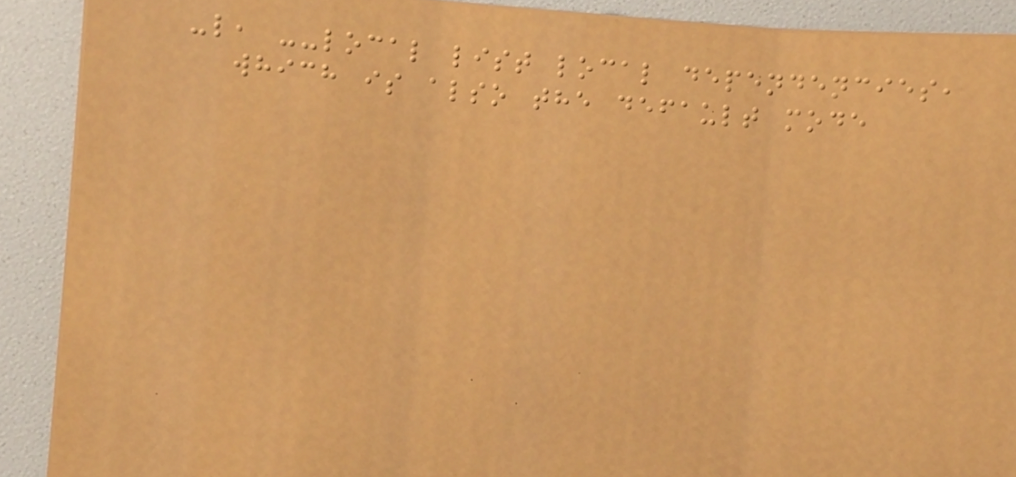-l, --local list local dependencies,
which is also the default mode
